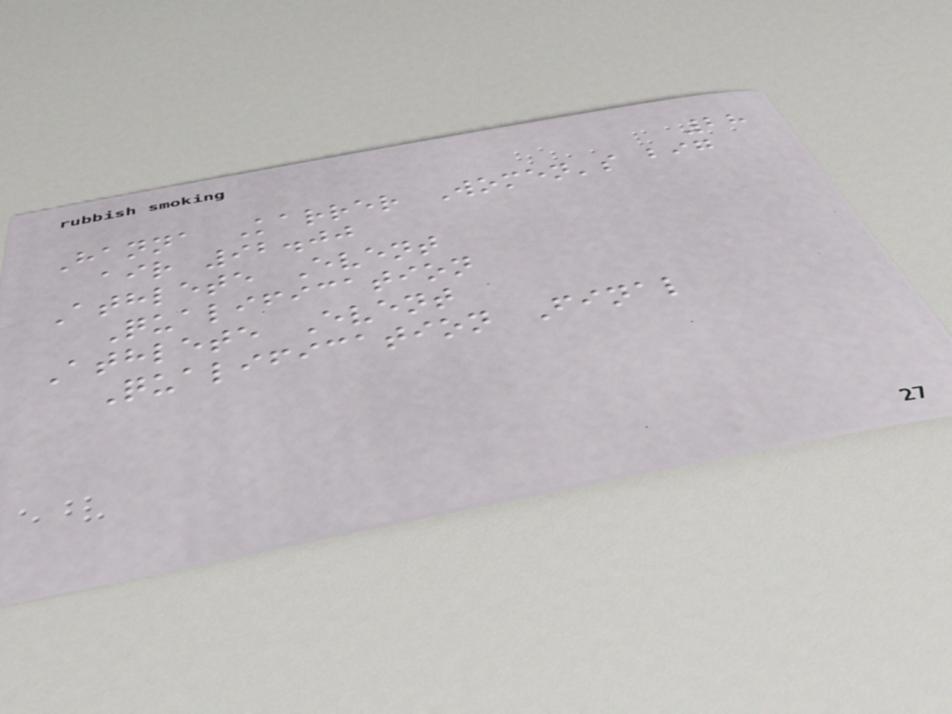28
Hanna Karrer Women's big
air 92.00
Athlete Event
Qualification
Athlete Event
Qualification Final
